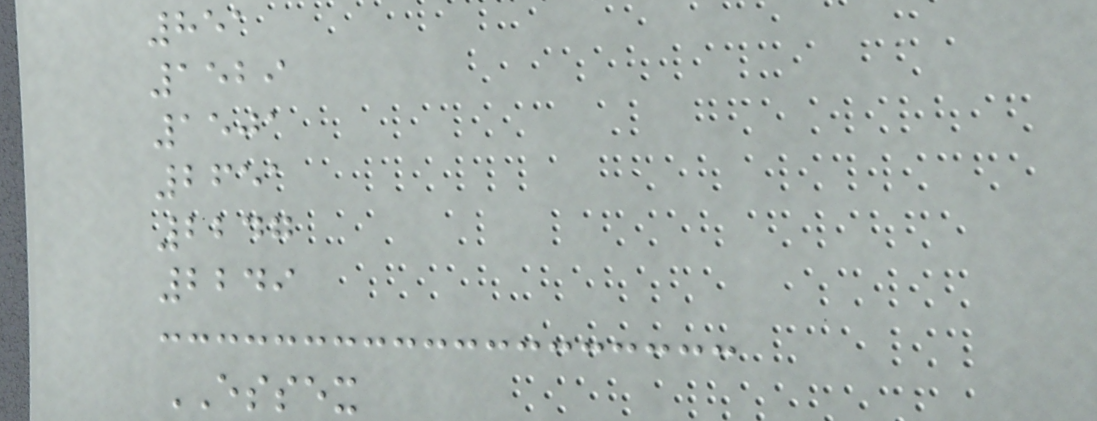851
1529
1501
2651
2247
2249
ESSEX
